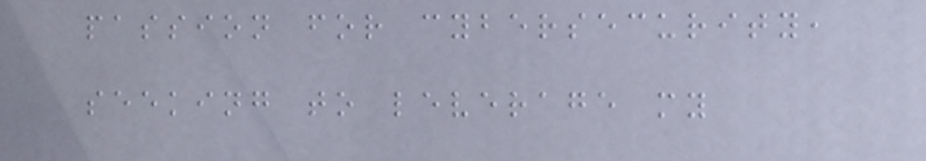passion for cybersecurity,
seeking to leverage my
